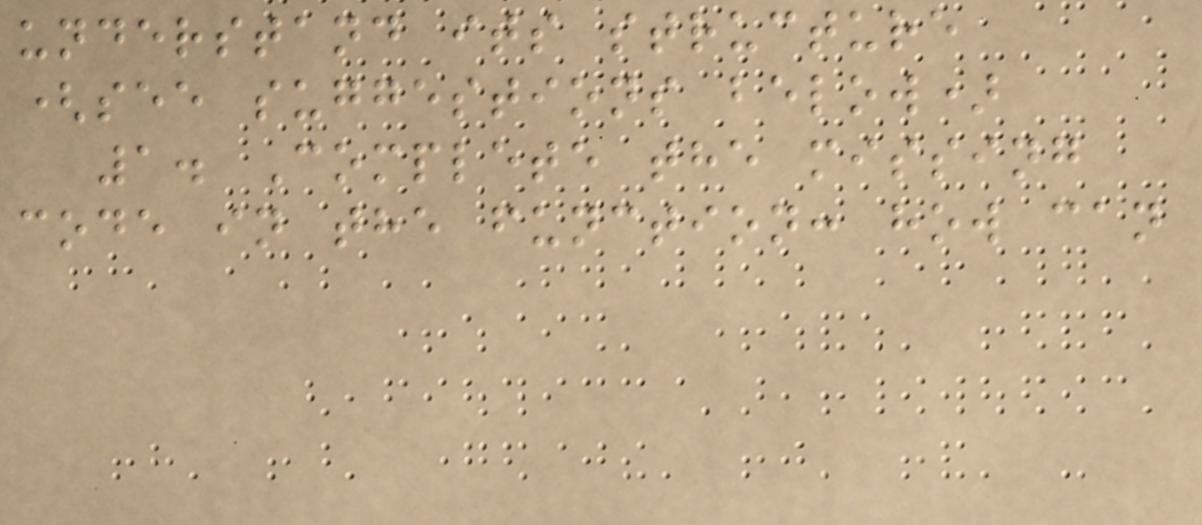understand its structure
(see suggestions below)
1. Complete the missing
code in the function: how can
